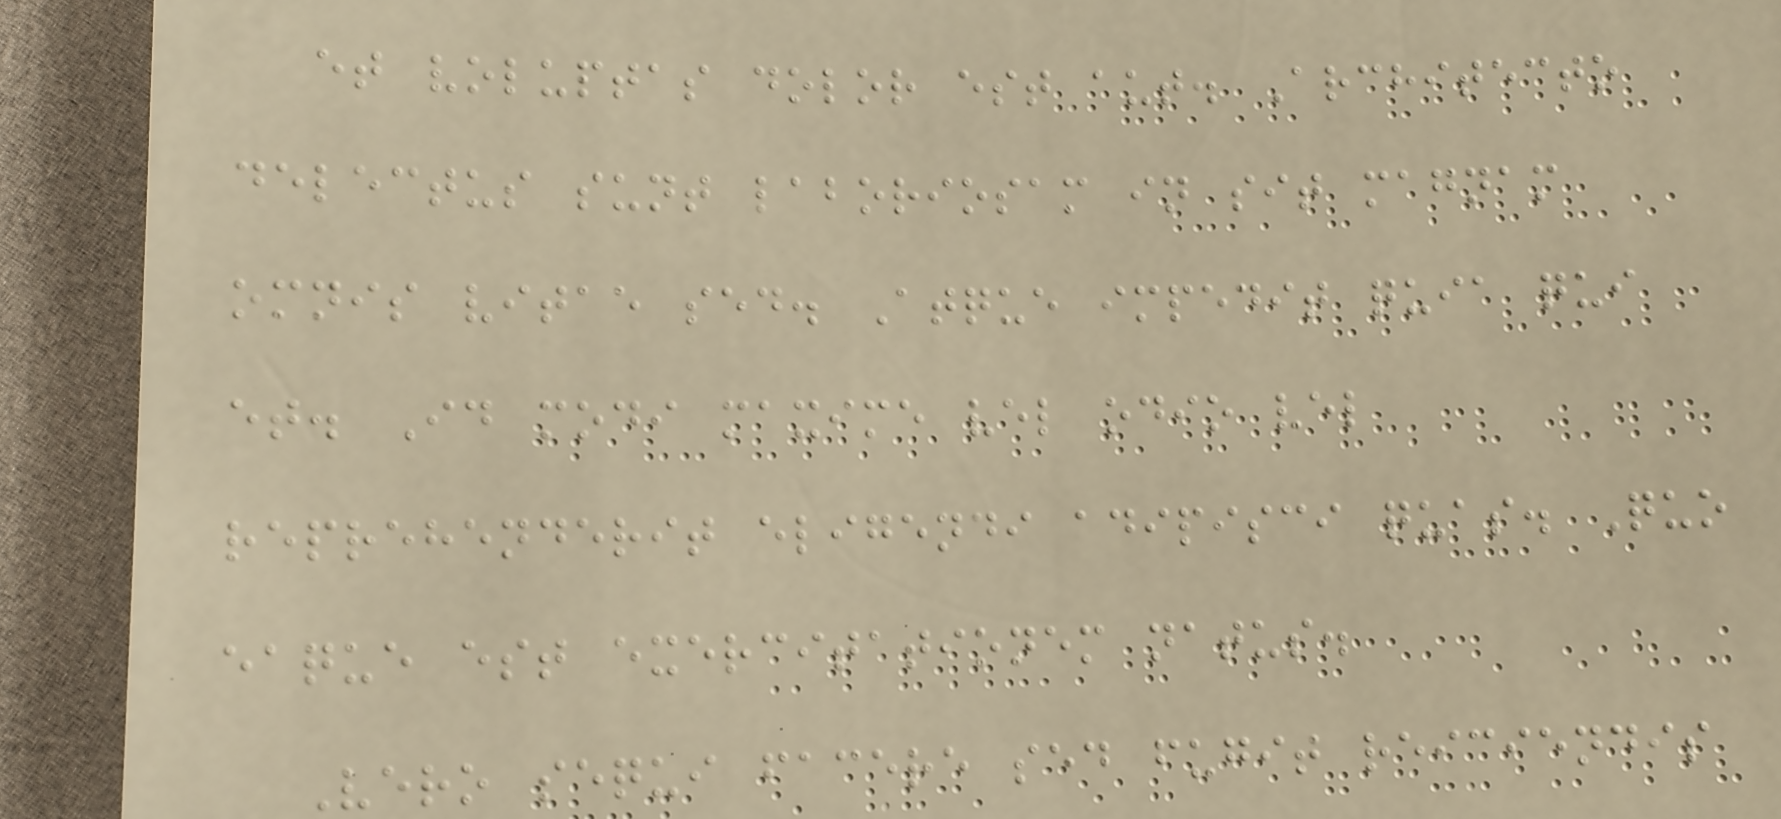et voluptas dolor est aut. Architecto
delectus sunt laboriosam in sit magnam
omnis vitae sed. Atque impedit quia qui
et. Id modi maxime vel odio vel
reprehenderit eligendi adipisci quas. Quo
eaque est exercitationem natus.
Vero sequi facere sed fugit reiciendis
